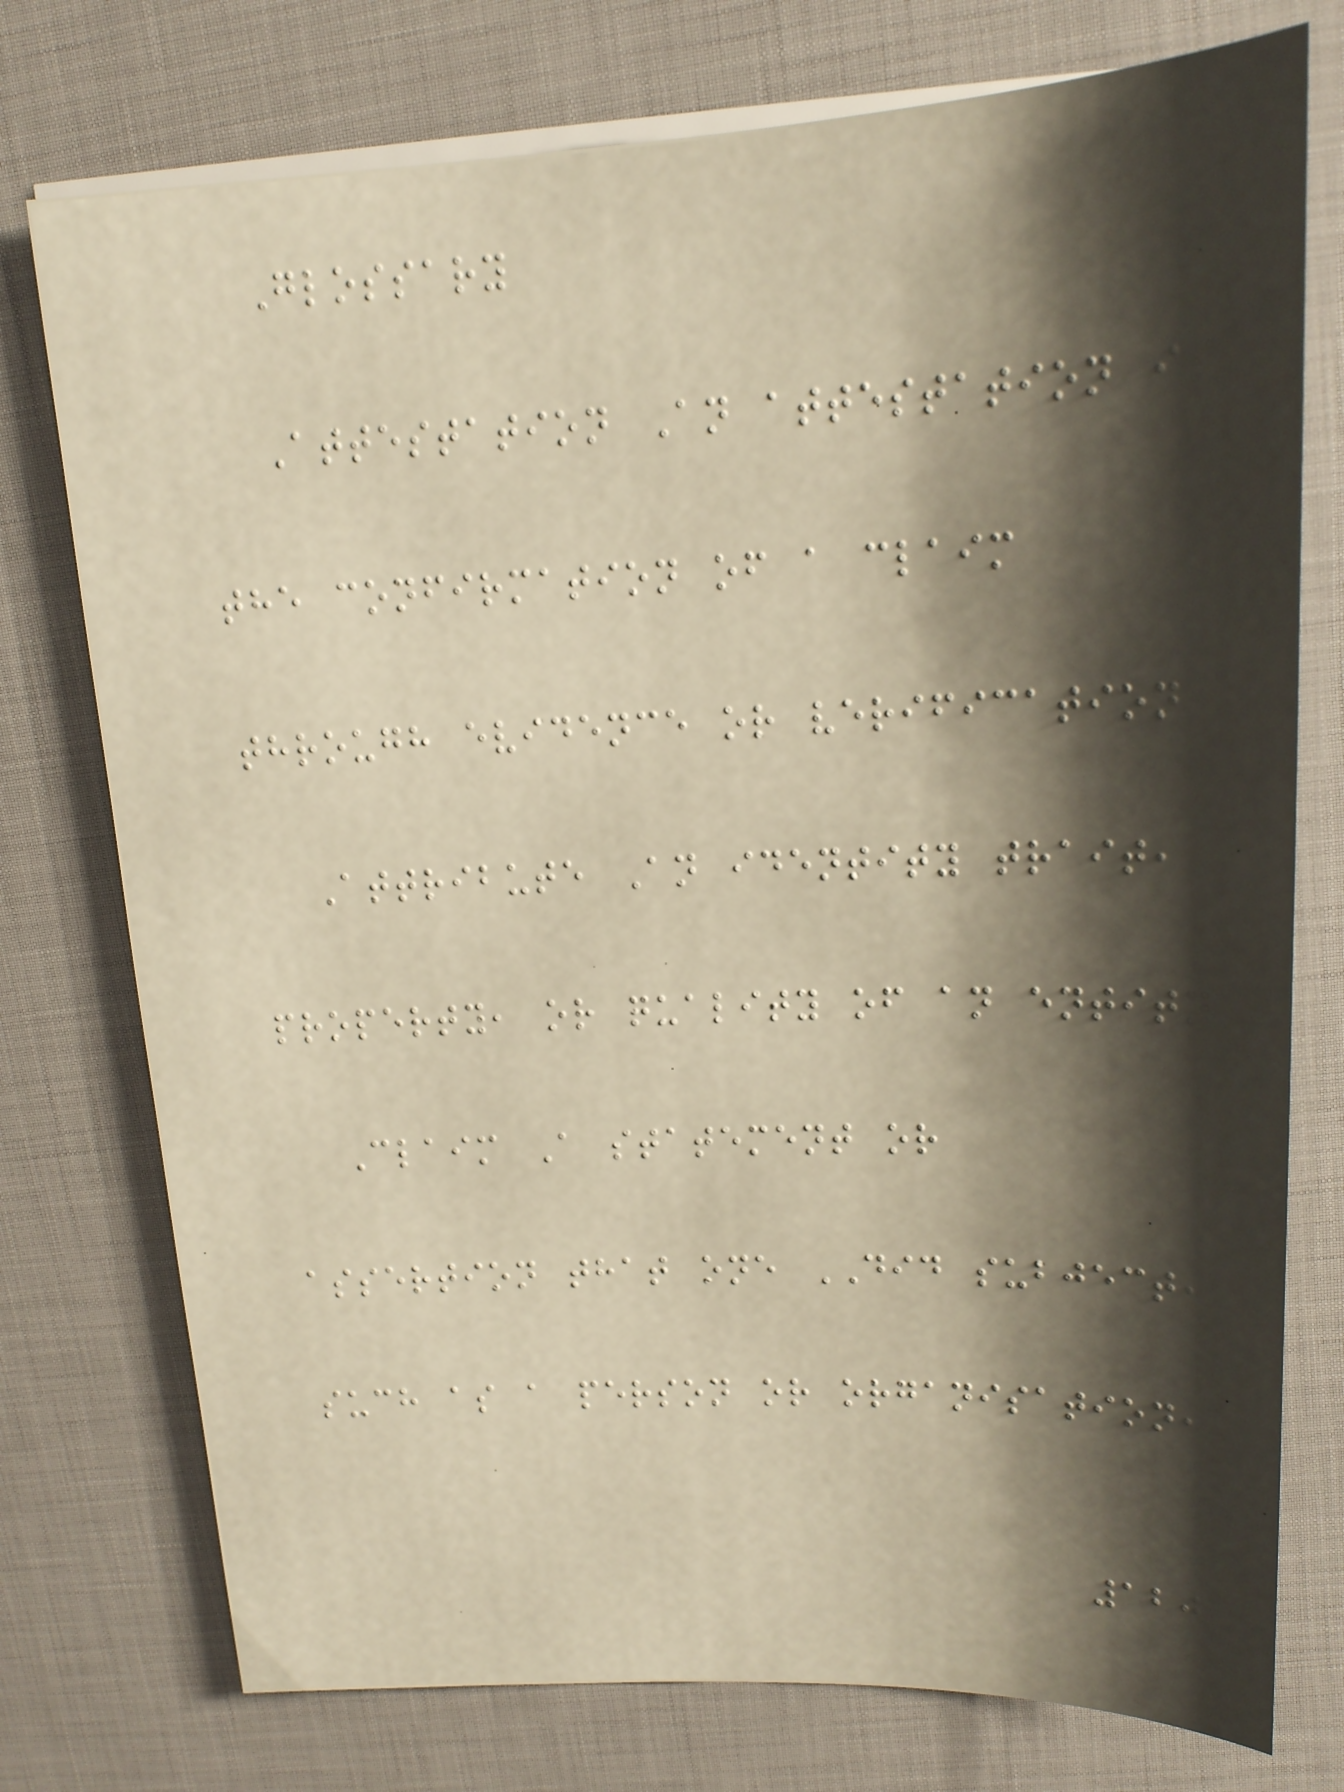Glossary
Attestation An attestation is
the confirmation of a claim
through evidence or verification
Attribute An identity trait,
property, or quality of an entity
Claim A statement or
assertion that one DID subject,
such as a person or organisation,
120
